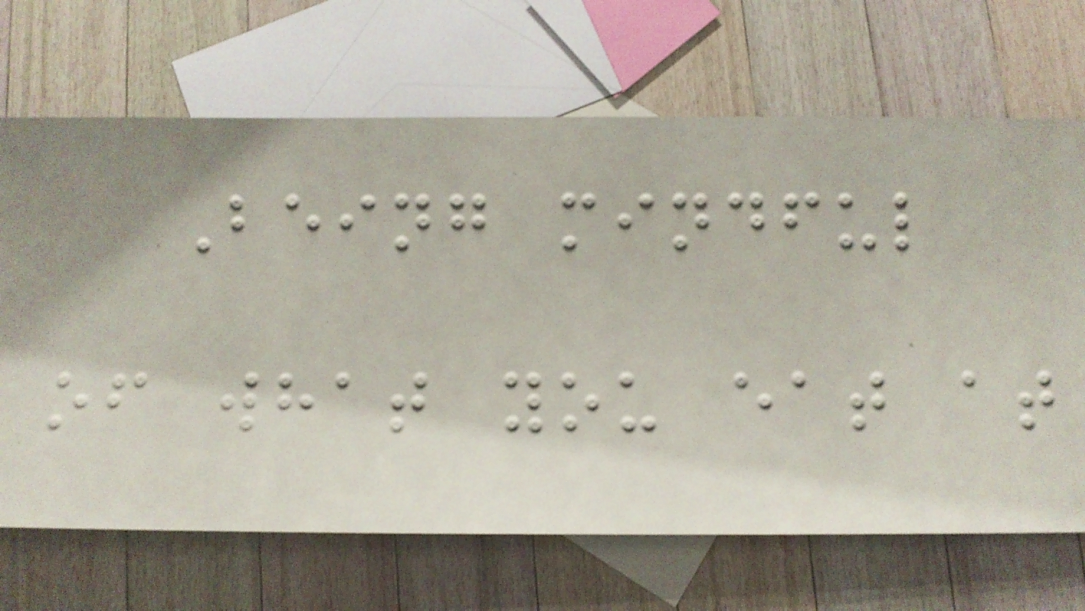Being mindful
of what you eat at
